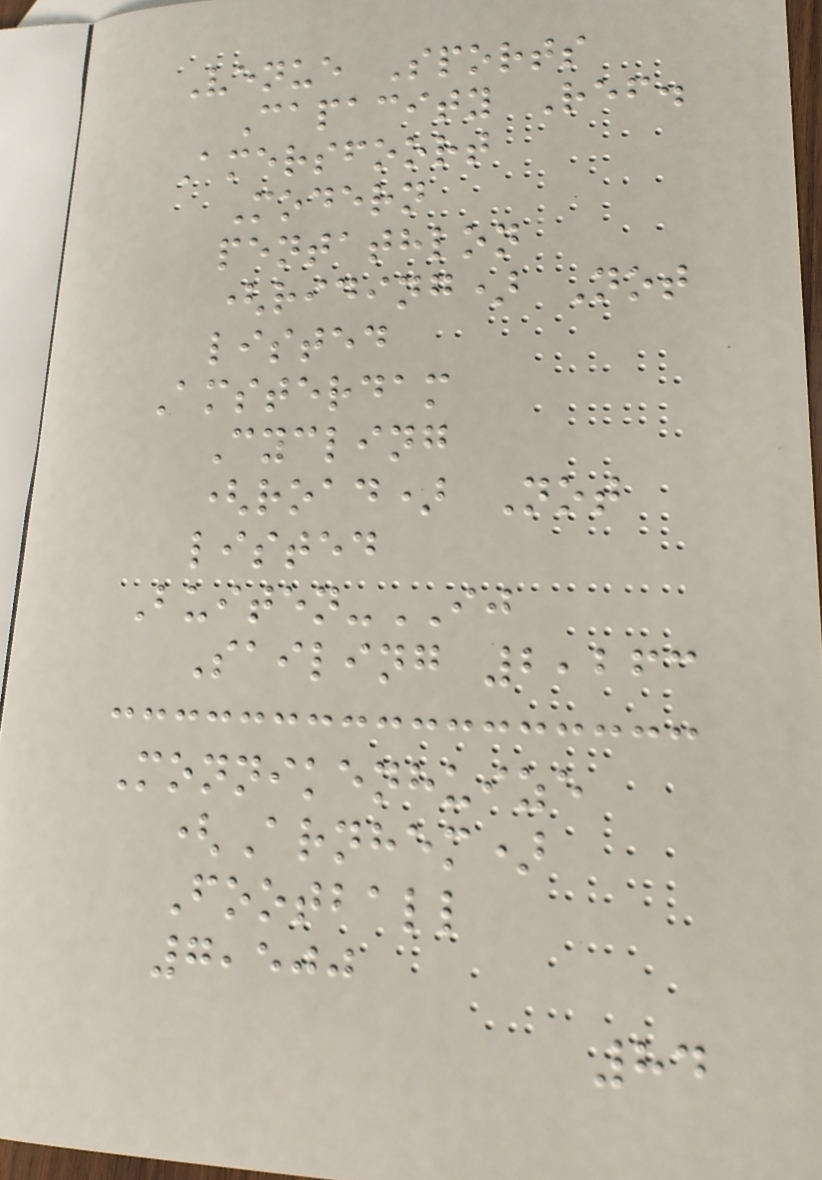Venue Sports
Capacity Ref.
Amersfoort
Modern
pentathlon
(riding) Not
listed
Amsterdam
Cycling
(road) Not
listed
Buiten-IJ
Sailing 2,263
Monnikenhuize
(Arnhem)
Football
7,500
84
